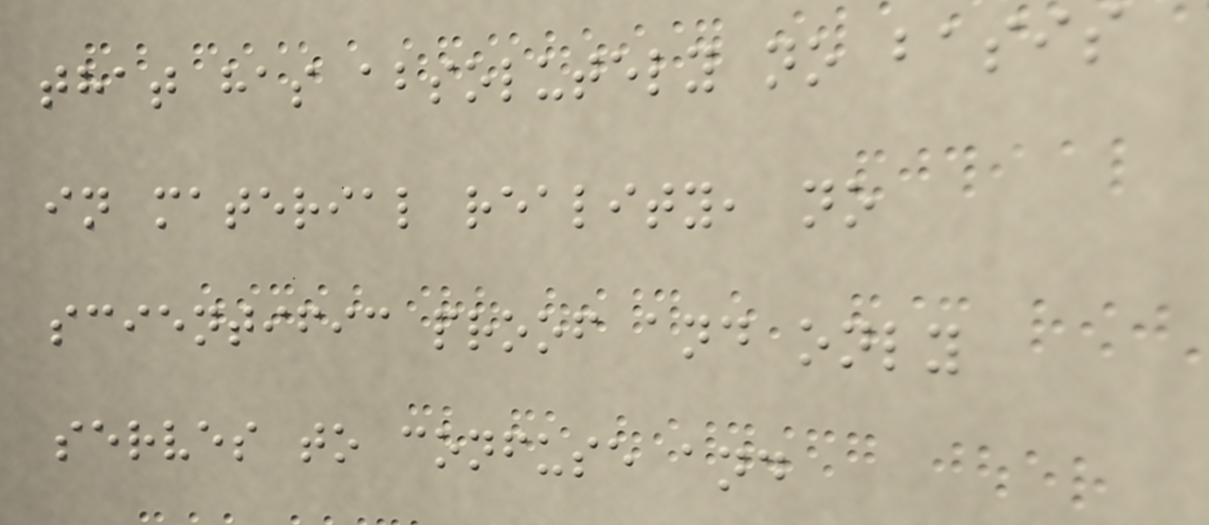that has absolutely no basis
in material reality, no
scientific proof and only
serves to confuse and
